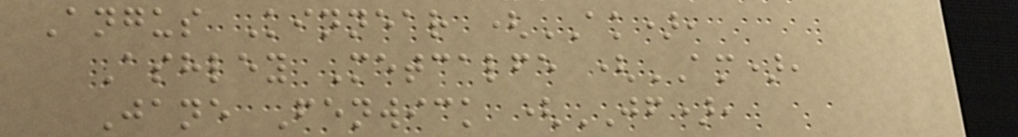Angus Kinnear (AK),
Ashley Metcalfe (AM),
Jane Fenwick (JF),
